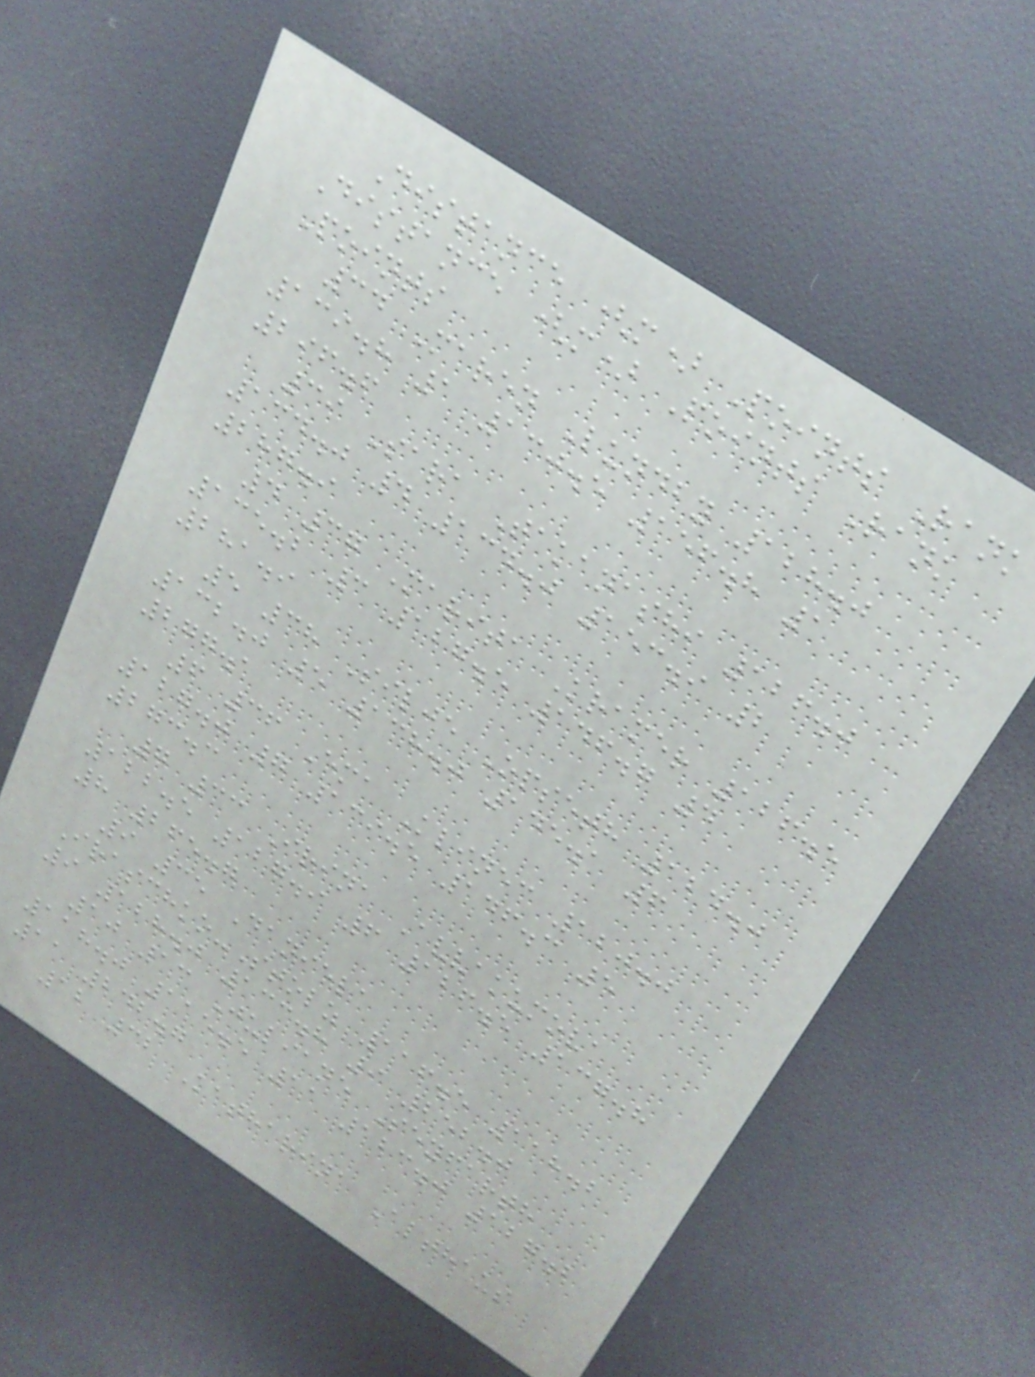Distance (m) Points Rank
Distance (m) Points Rank
Points
34 Maren Lundby 128.0
139.8 1 130.5 156.8 1
296.6
39 Sara Takanashi 126.0
134.0 4 134.0 153.9 2
287.9
4 37 Marita Kramer 126.5
135.2 3 127.5 146.7 4
281.9
5 38 Silje Opseth 124.0
132.0 5 138.0 145.1 6
277.1
6 36 Ema Klinec 120.0
127.0 7 139.5 146.3 5
273.3
7 33 Irina Avvakumova
122.5 127.9 6 126.5 137.8
8 265.7
9 35 Daniela
Iraschko-Stolz 116.5 118.2
9 128.0 133.8 9 252.0
10 13 Juliane Seyfarth
118.0 115.5 11 123.0 127.2
11 242.7
12 32 Katharina Althaus
